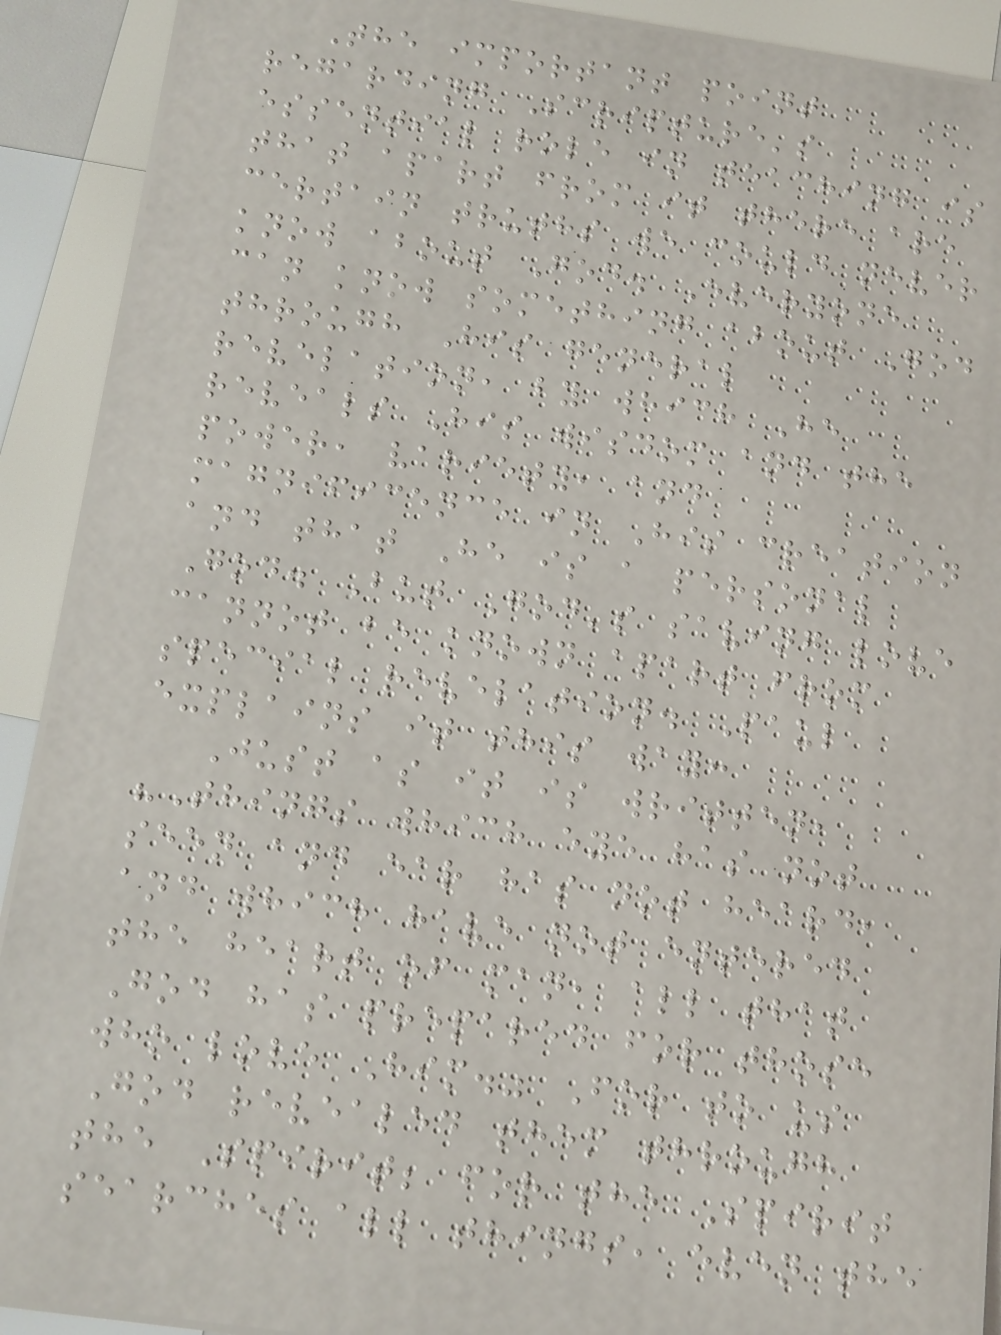The important point
regarding Scripture's
essential role in teaching is
that apart from it there are
certain truths we could never
know about God. Everyone
can know something about God
through His general
revelation, by which He
reveals His wisdom and the
power, variety, and
magnificence in His creation
and that He is a personal
God. But God's saving love
cannot be known apart from
special revelation. Paul
explains it this way:
Just as it is written,
"Things which eye has not
seen and ear has not heard,
and which have not entered
the heart of man, all that
God has prepared for those
who love Him." For to us
God revealed them through
the Spirit; for the Spirit
searches all things, even the
